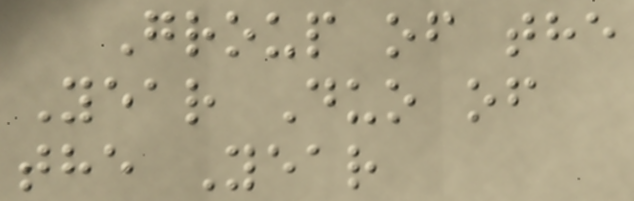Group of the
Year Duo of
the Year
